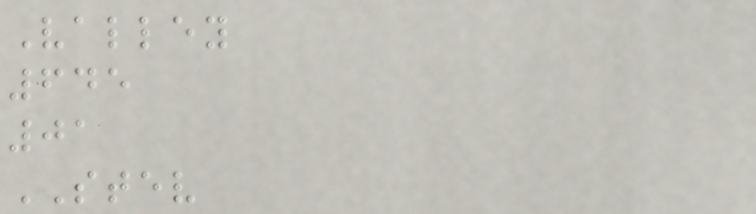Valley
645
01
STEV
